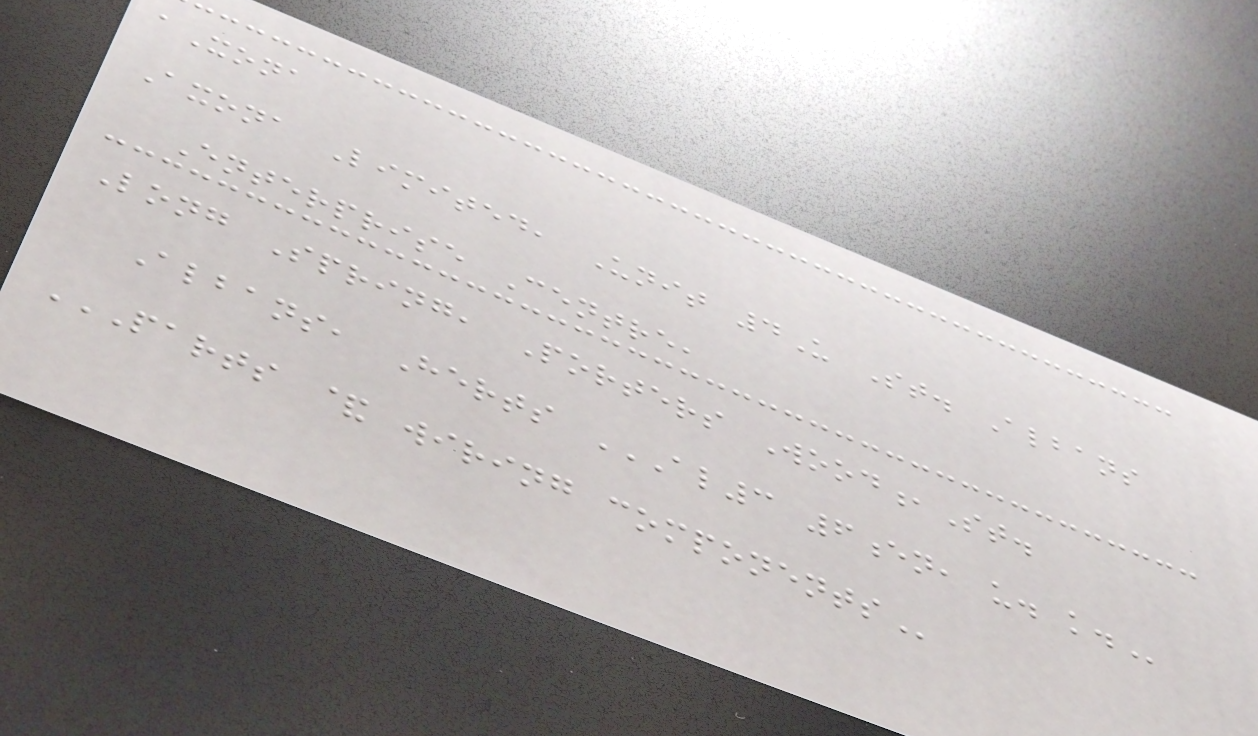aXona
Axona Limited, Unit 4U St. Albans
Enterprise Centre,
Long Spring, Porters Wood,St.
Albans, Herts AL3 6EN, U. K.
PARTS & WIRING COMPONENTS
